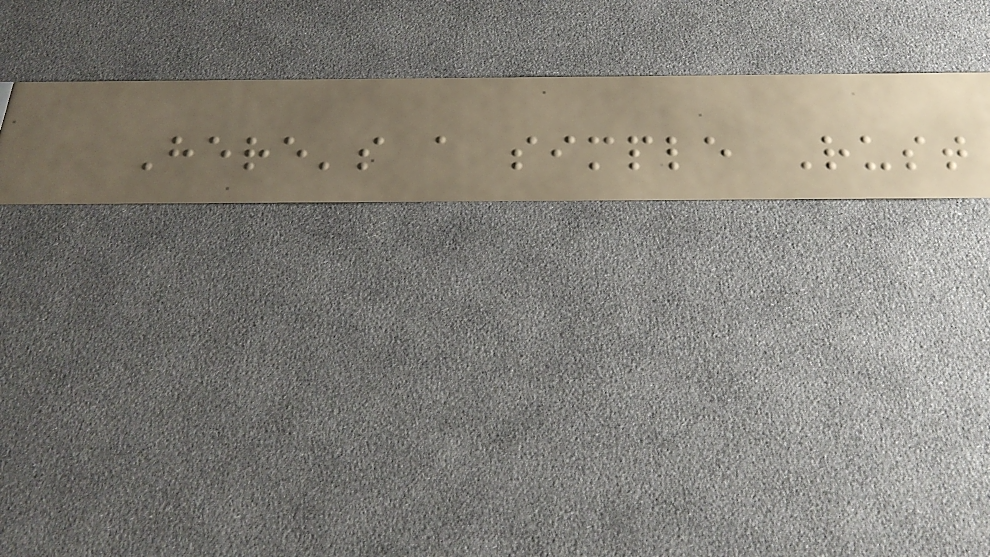Here's a simple Rust
